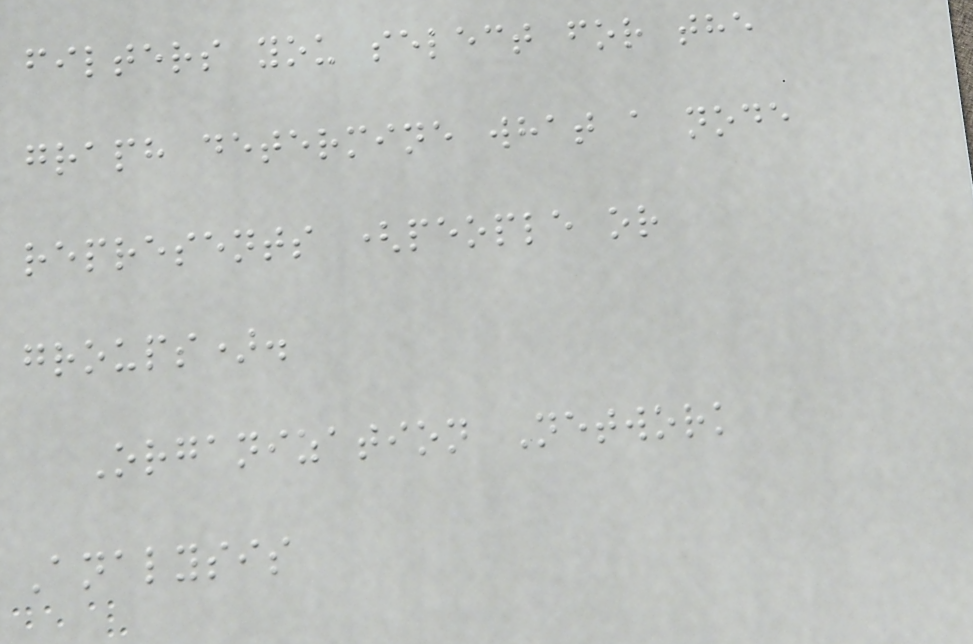filters you select for the
graph determine what a node
represents (people or
groups).
Organization Network
Analysis
